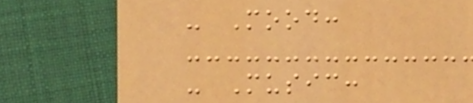- Mood:
- Music:
